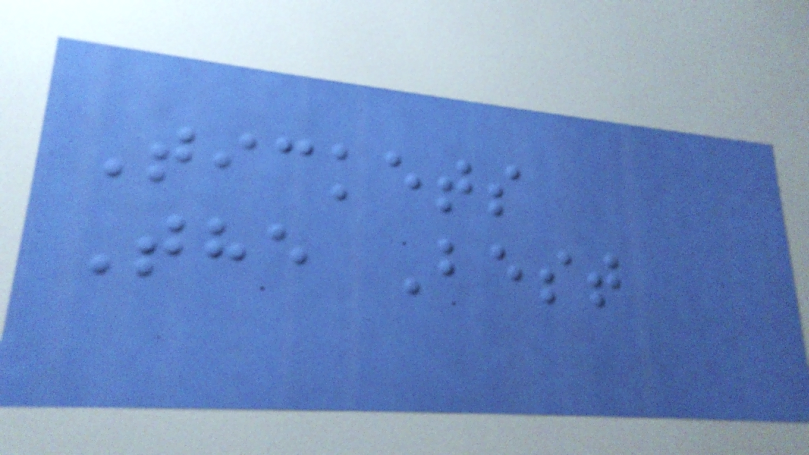Tickets
The Best
